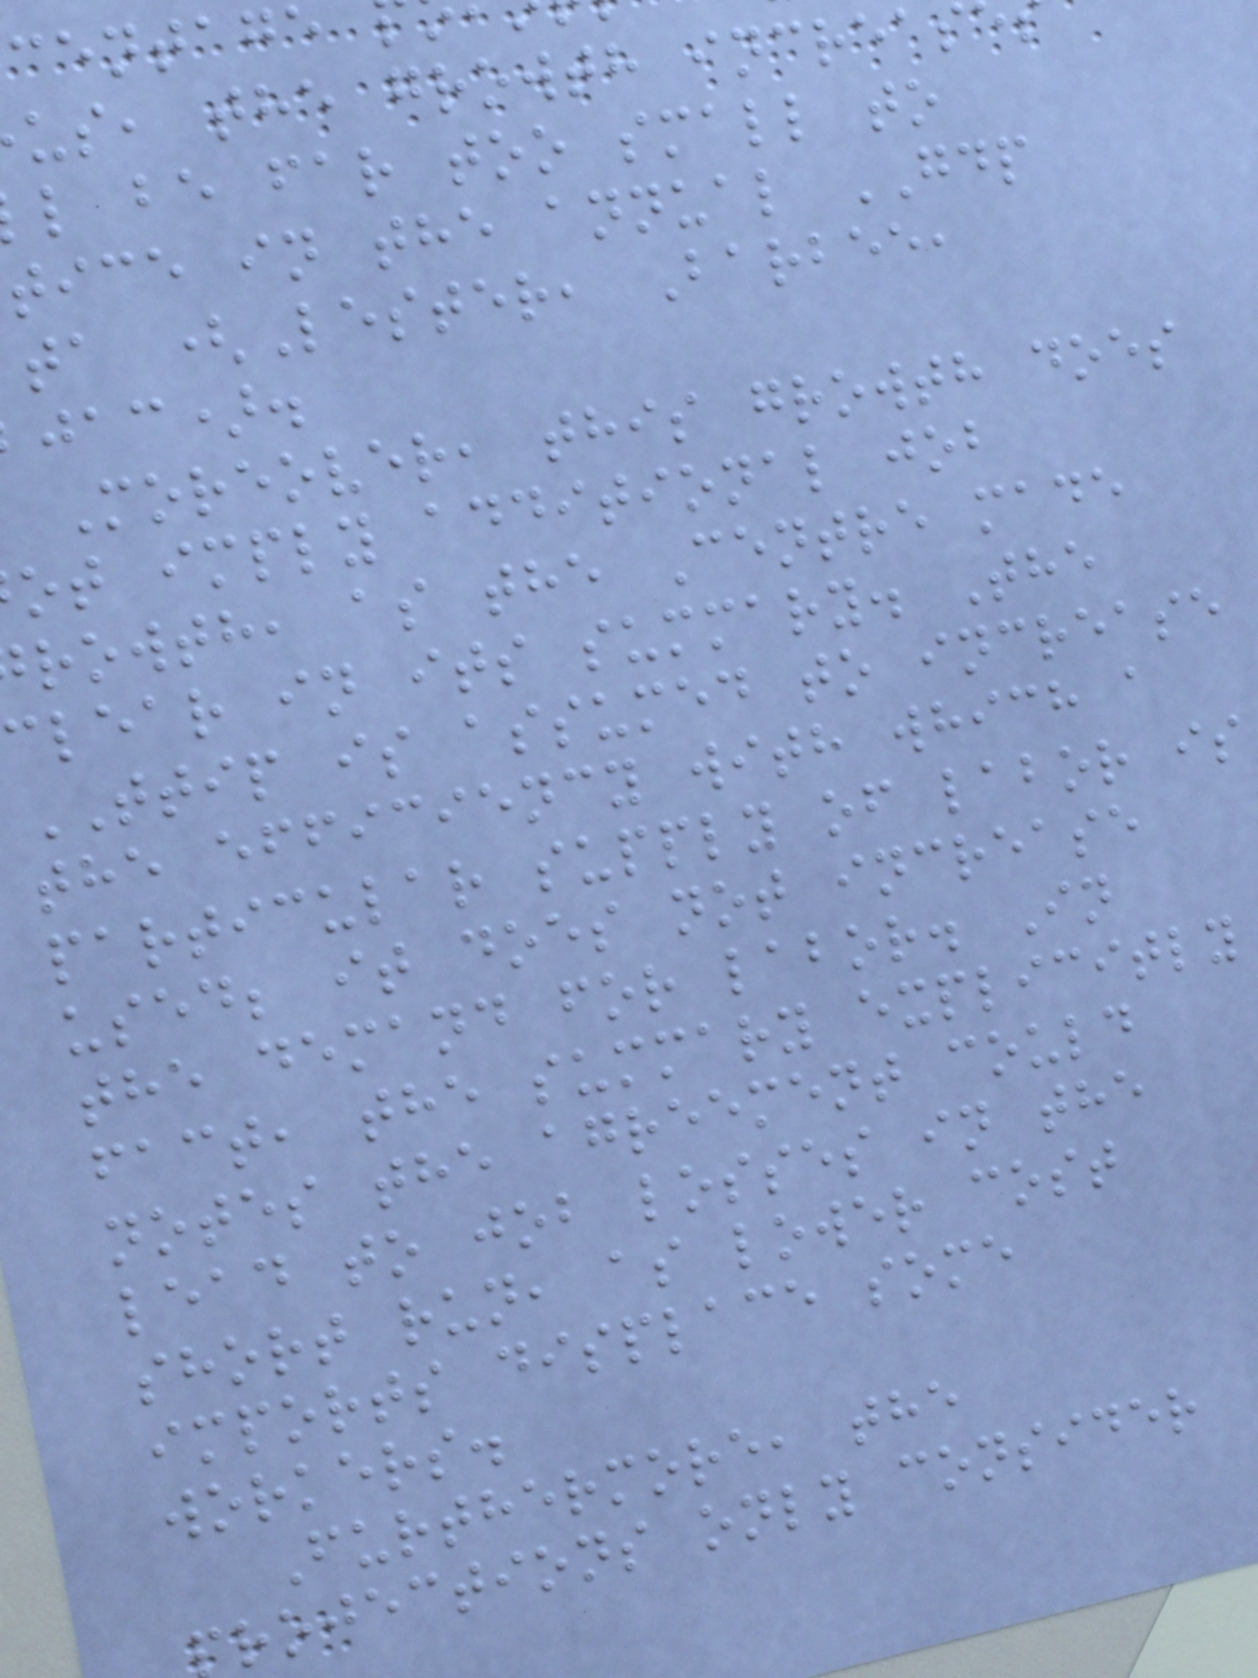centage
us, the growth increas
l be far too small to
tice in the annual GDP
ta (Lester, Barbee,
jac).
Moreover, this growth does
ot imply additional job
rowth, as the Centre made
clear in its summary. The
TTIP is assumed to increase
the efficiency with which a
particular supply of labor is
used; it does not increase
the demand for labor. In
fact, the summary explicitly
notes the agreement could
lead to job losses in the
short run, as lower cost
imports displace some
workers.
Furthermore, the
rojections only consider
